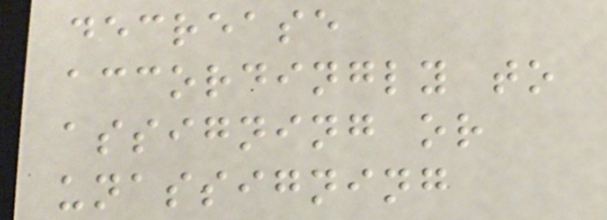decrease
accordingly to
assigning or
unassigning
